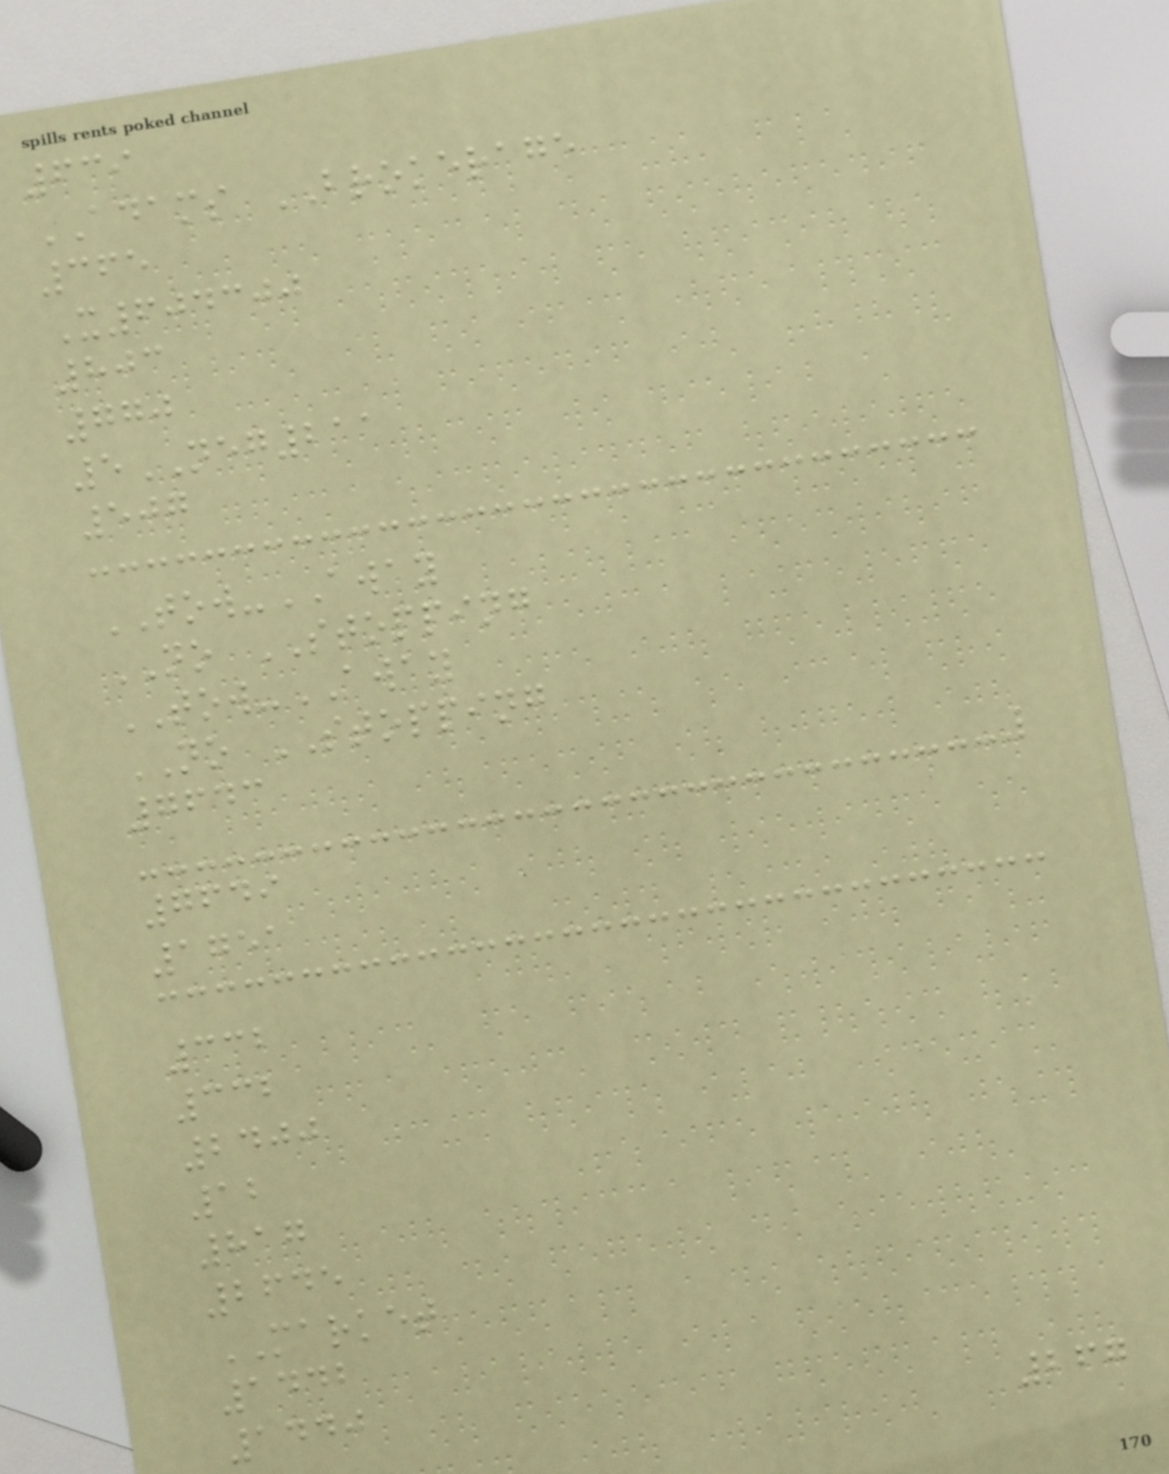639
ADAMS BROKERAGE
365
X604300
803
770
5NEG211
507
TOW-AWAY
NO STOPPING
TOW-AWAY
NO STOPPING
7643
7649
1751
332
332
2400
12
817
2645
MARKET
1442
1440
267
